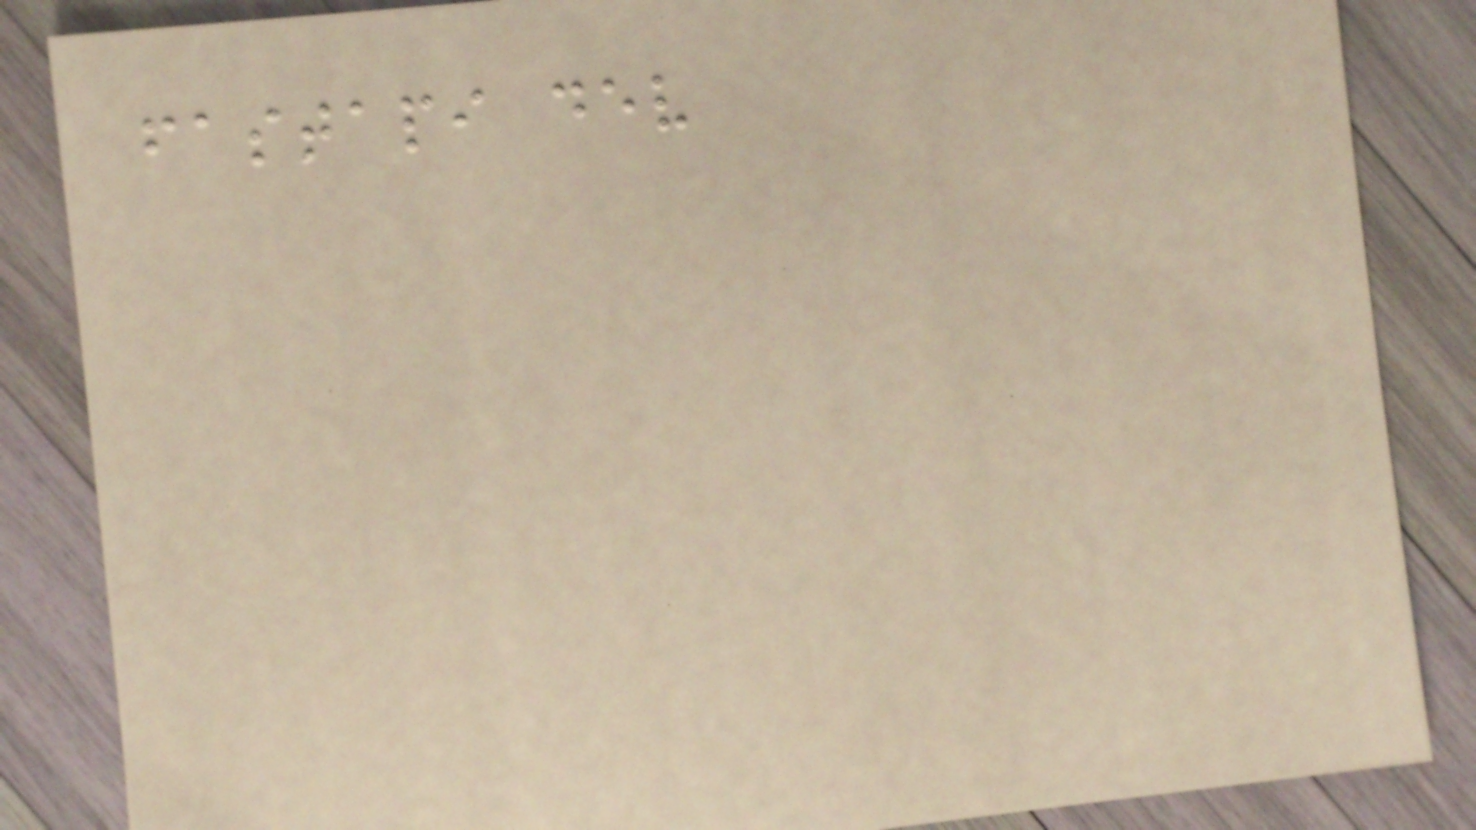fastapi dev
